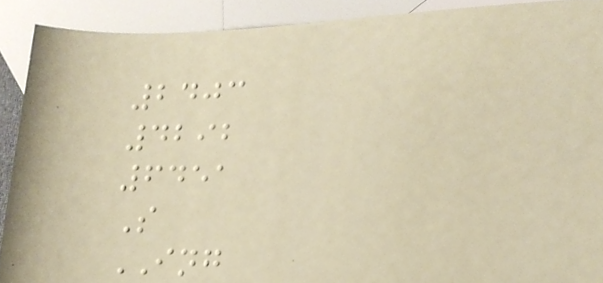2403
4292
6451
S
ING
